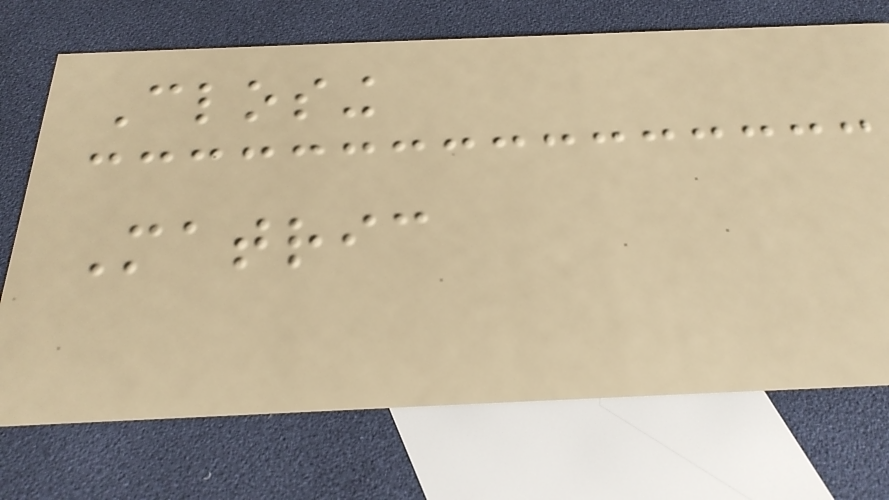Closing
Matric
